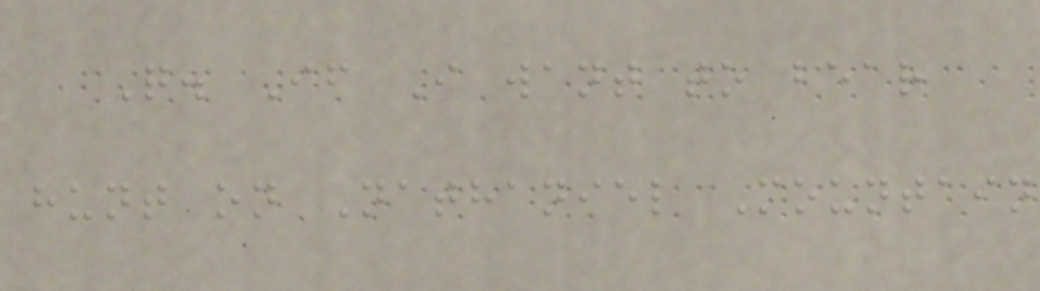Q. If I want to bear
hunt on Nathaniel Mountain
